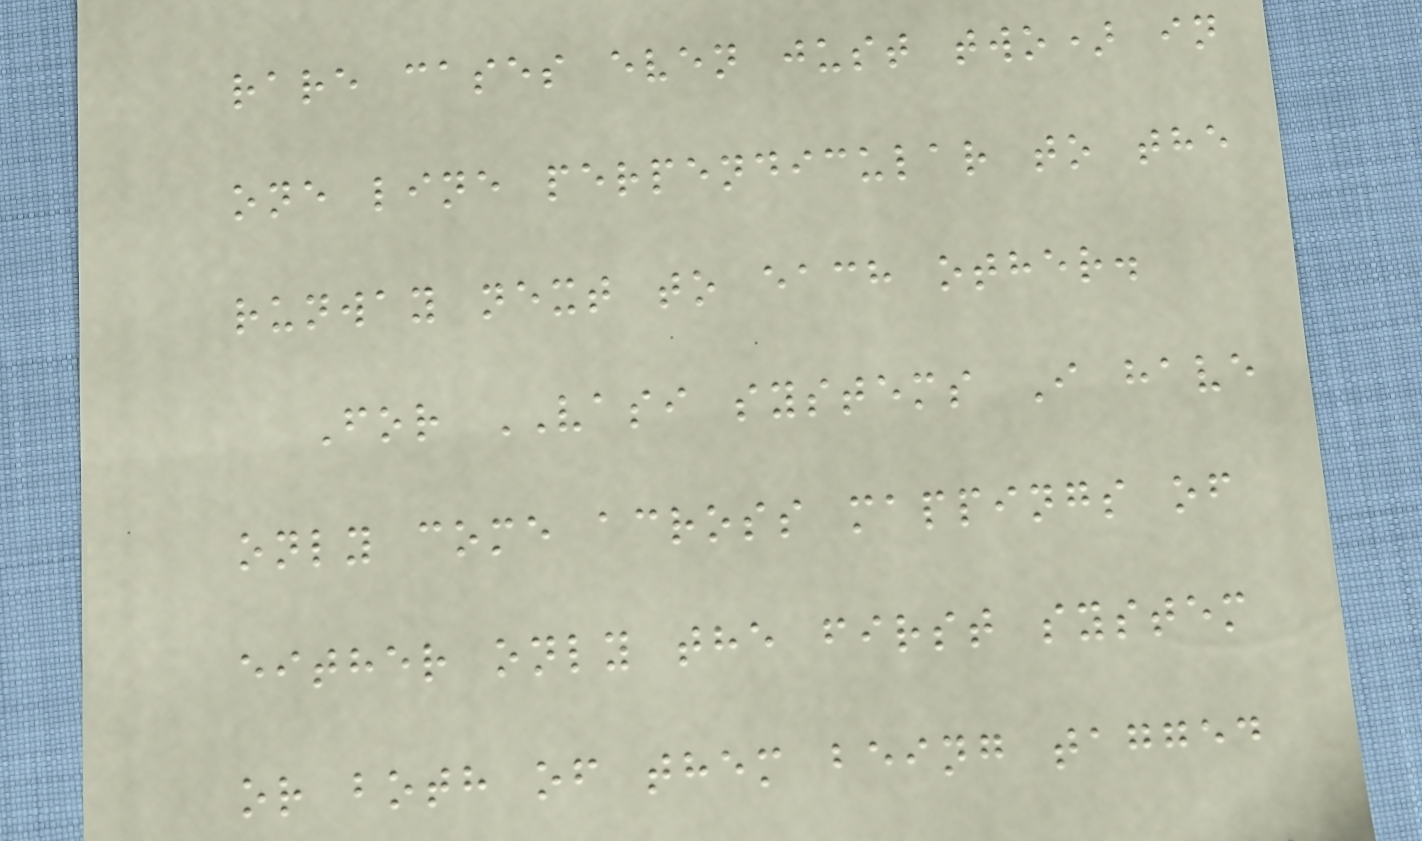rare cases even just two) in
one line perpendicular to the
runway next to each other.
For VASI systems I have
only come across mappings of
either only the first system
or both of them being tagged
